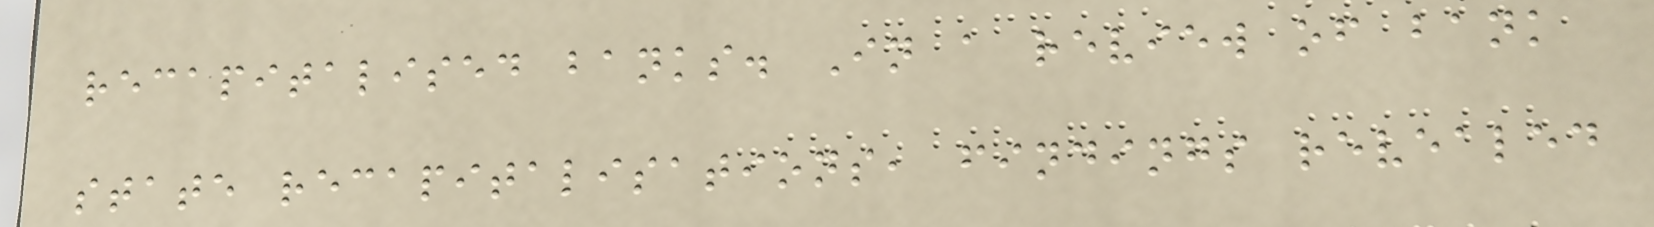recapitalised banks. In a review of bank
state recapitalisations, findings revealed
